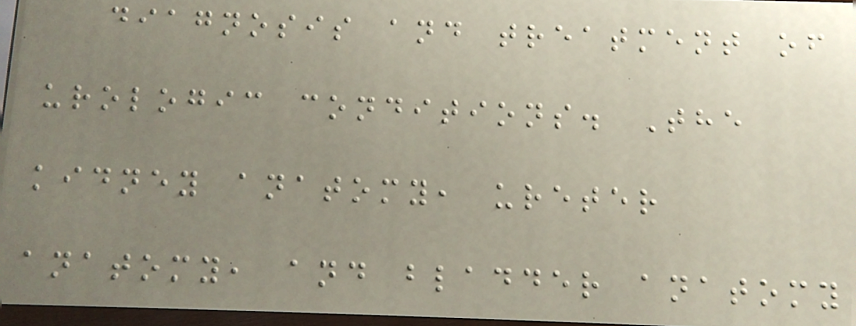diagnosis and treatment of
urologic conditions. The
kidney anatomy, ureter
anatomy, and bladder anatomy
